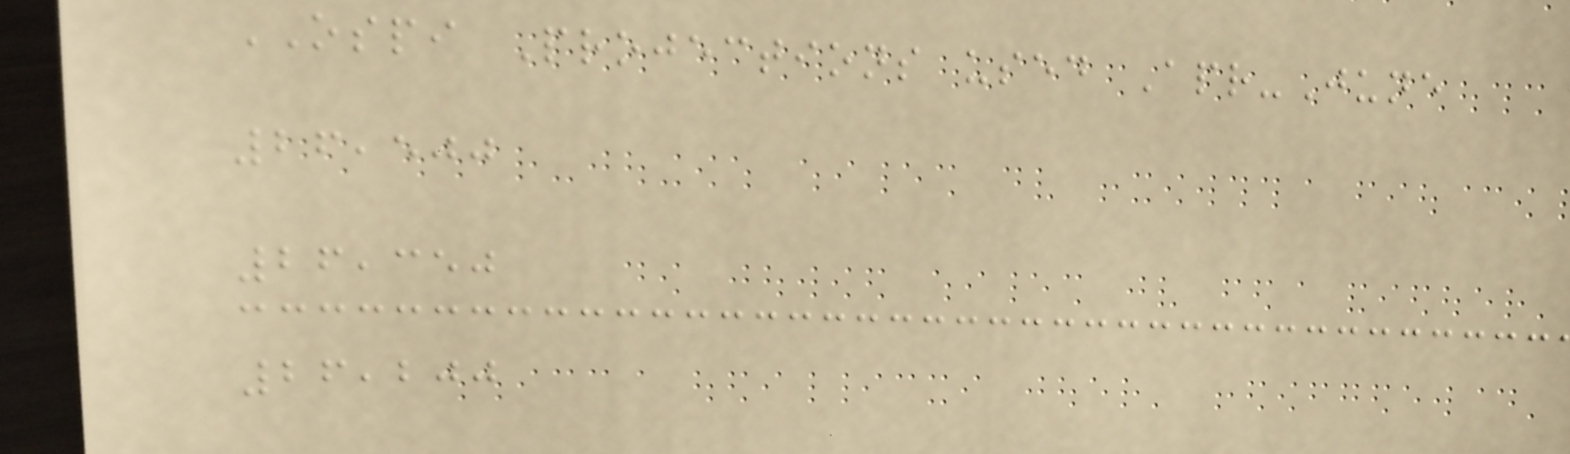OSPI Projections used Apr-June
26,500
26,350
26,200
